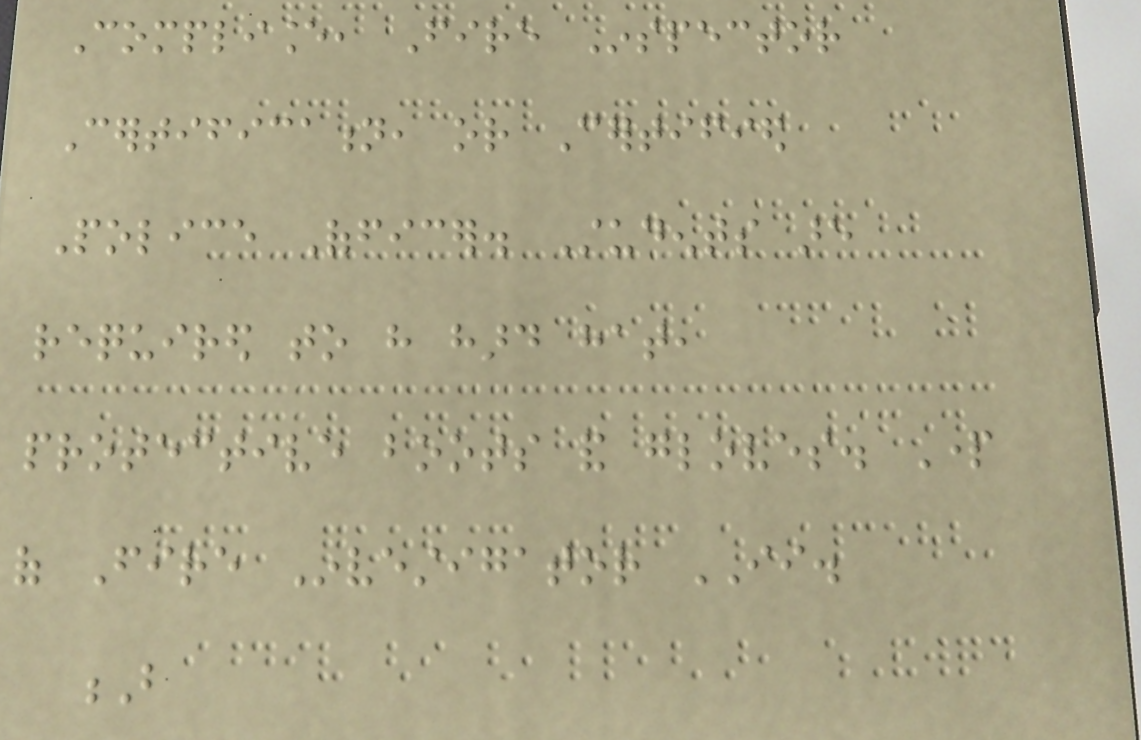Compliance, Fire Inspector
Certification, or Certified
Police Officer. Students are
required to have hard hat,
protective boots and gloves. Part
of Fire Investigator II.
B
